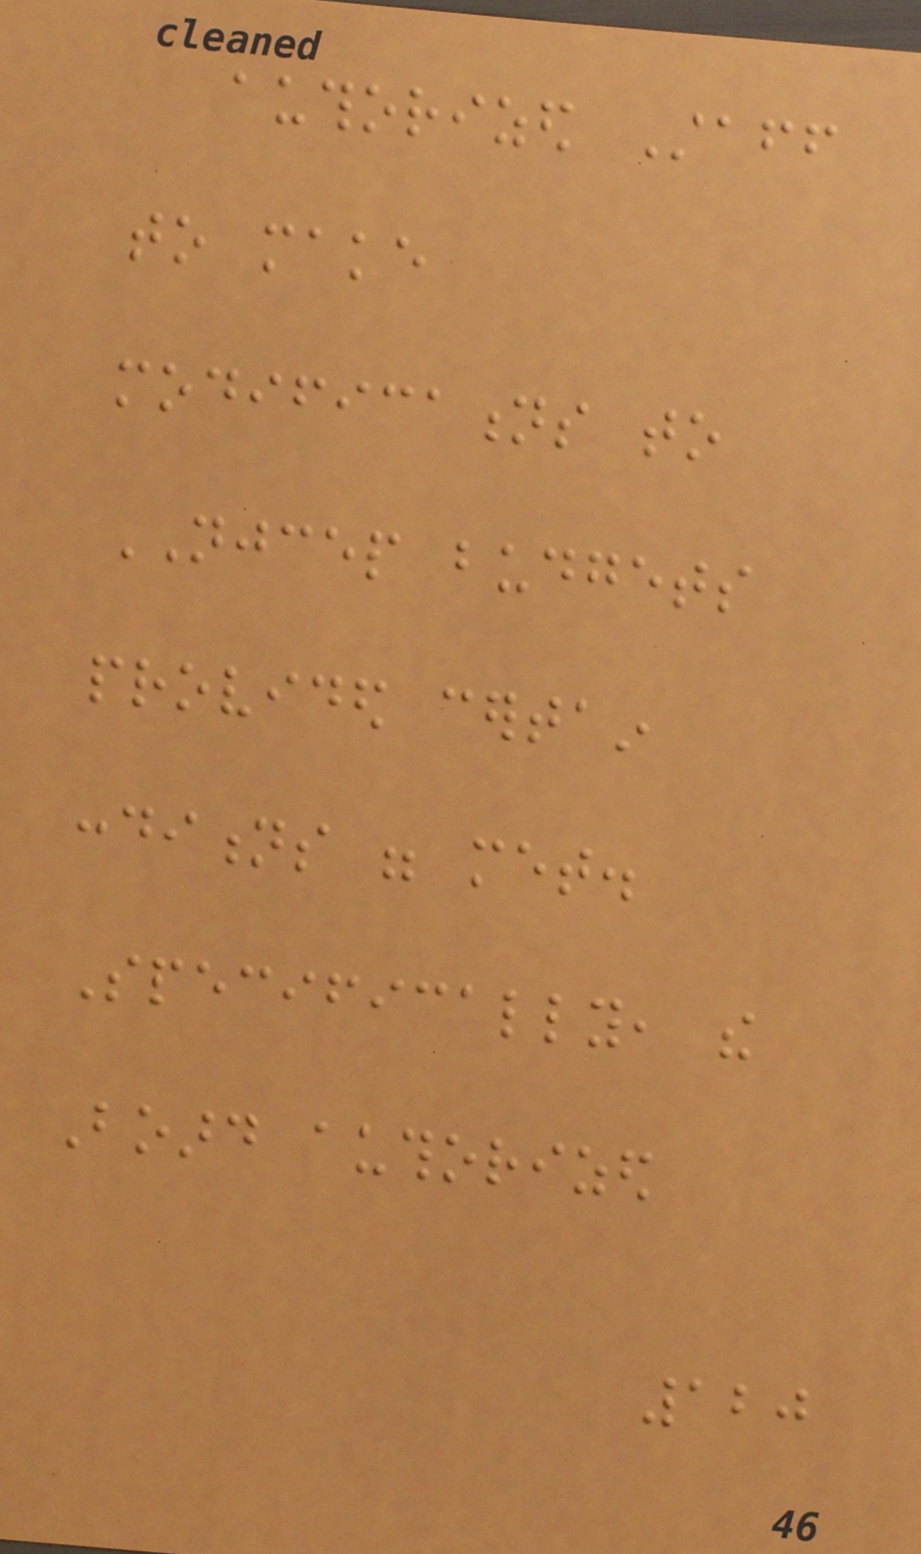authorized Staff
to make
modifications to
NJCEP budgets
provided certain
conditions were met.
Specifically, the
Board authorized
120
